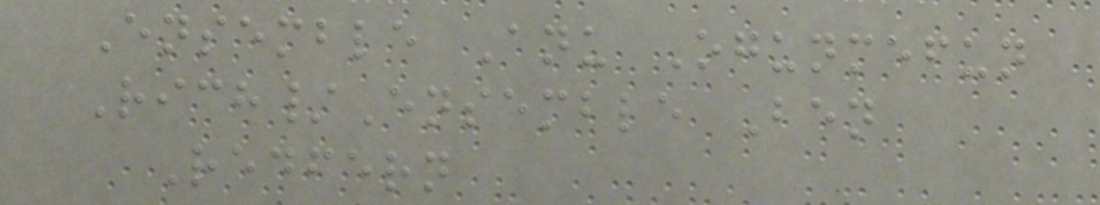Ensemble Anu Ogunmefun
Rich/Ensemble Ben
Redfern
